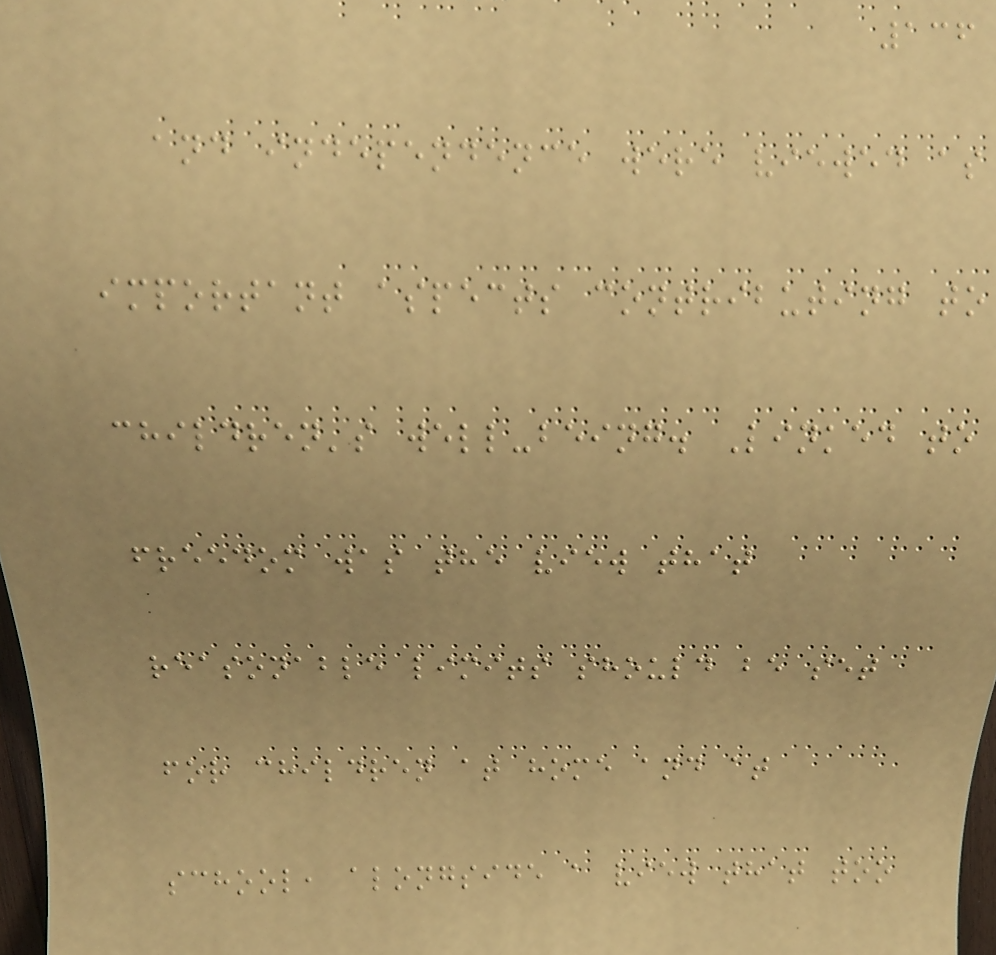136
and independence were viewed as
important aspects contributing to
children's well-being. Linked to
freedom was the view that
reasonable limits should be set
for children at home and at
school, alongside a view that too
